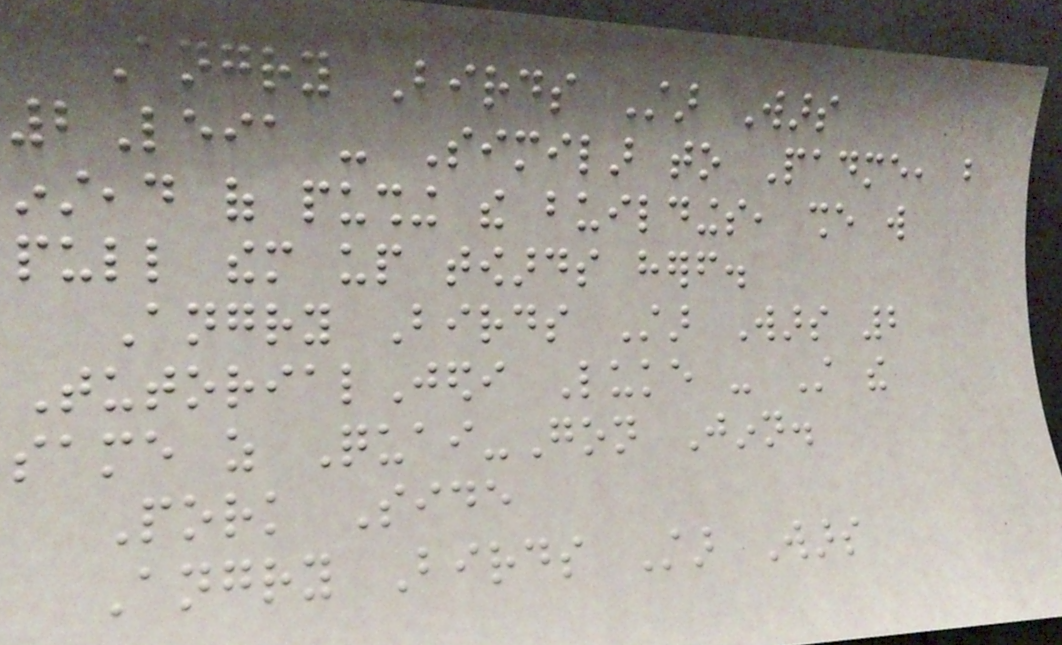Angry Birds Star Wars
2Leia - Similar to Padme, but
instead of pushing the buildings, she will
pull them up towards herself.
Angry Birds Star Wars 2
TutorialJedi Luke - Still the
same as Quai-Gon Jinn.
Pork Side
Angry Birds Star Wars
